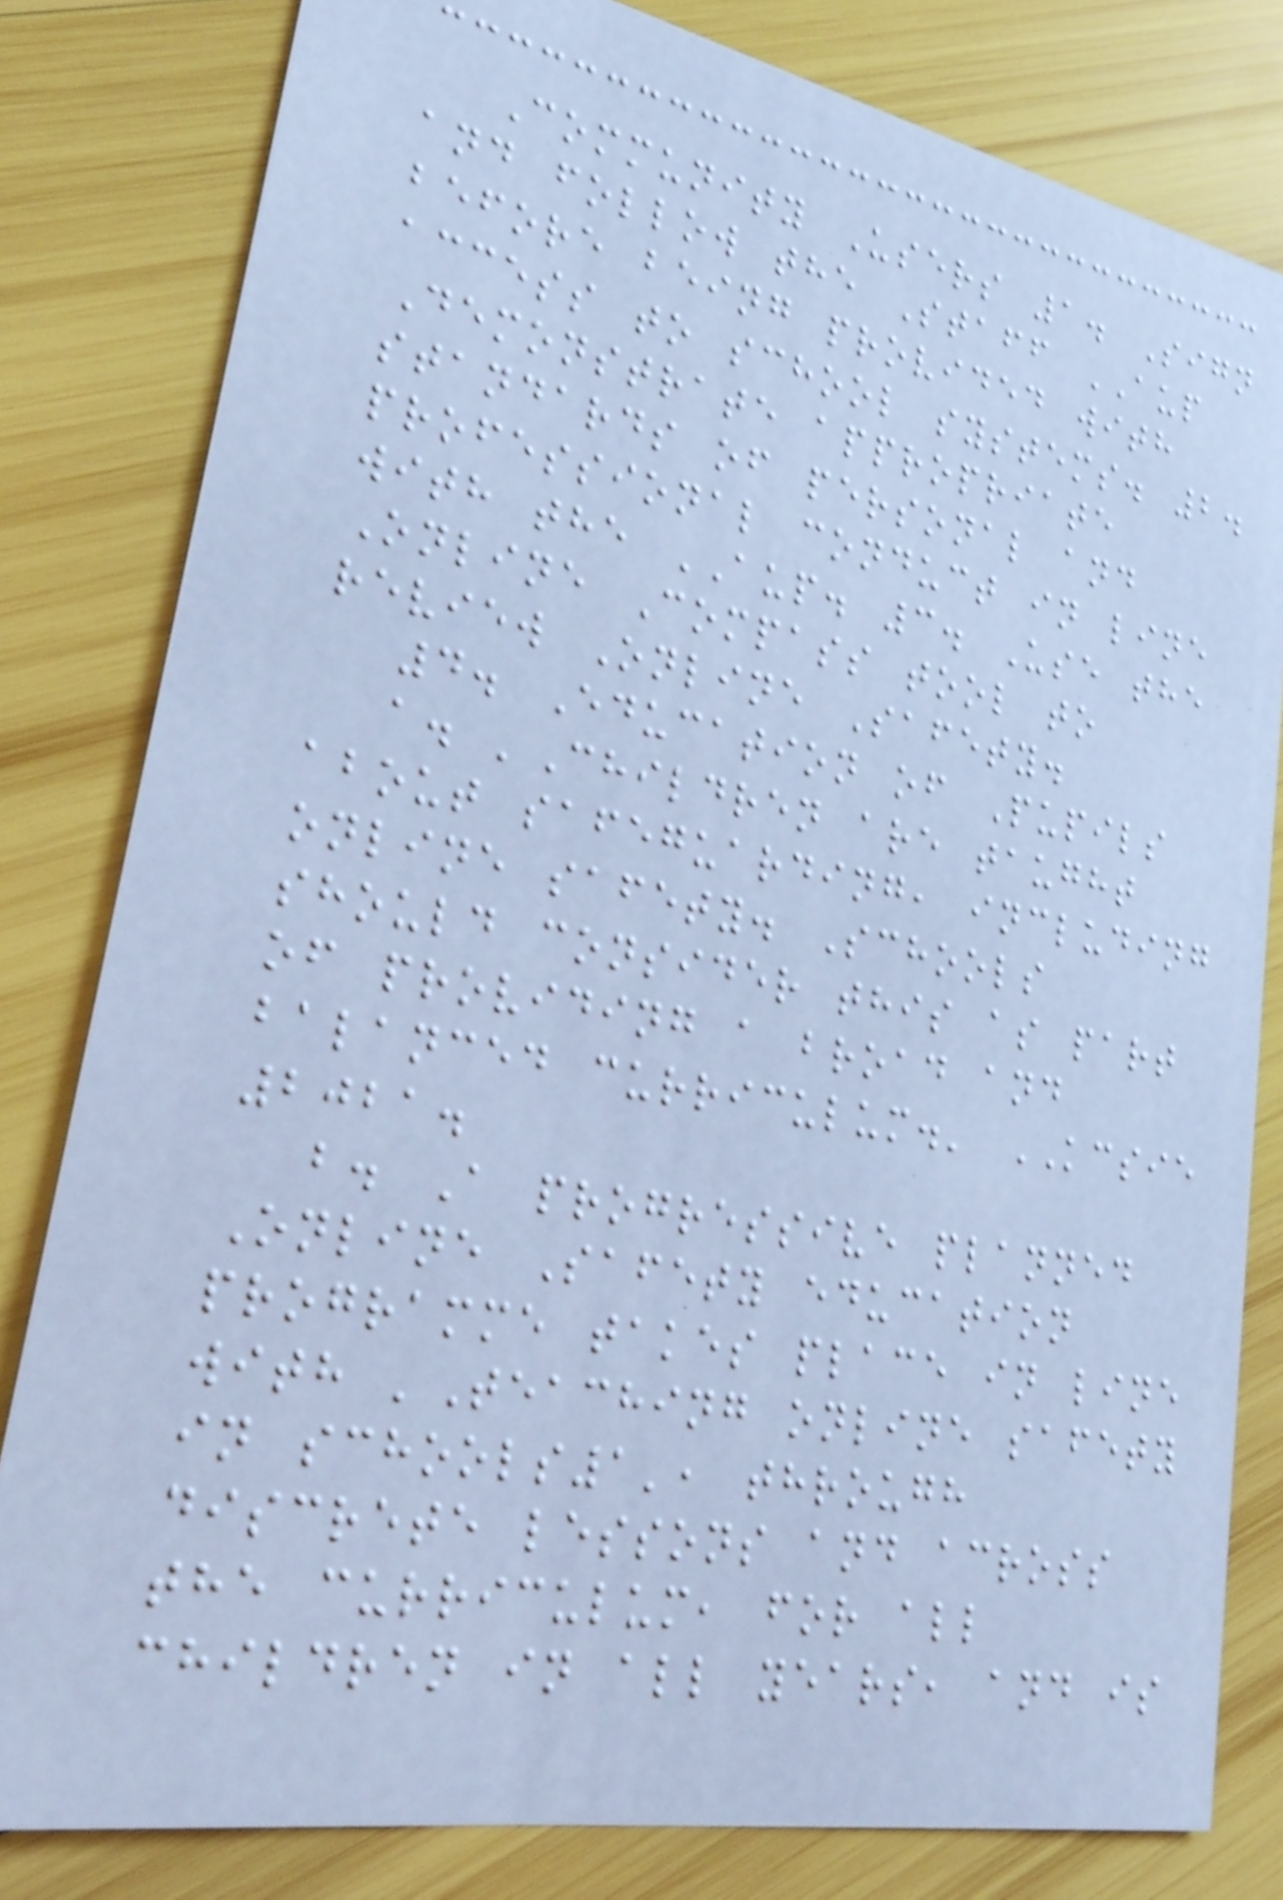Community Users 1. Sign
and follow the Staff AUP
before being provided with
access to school systems. 2.
Demonstrate appropriate
standards of personal and
professional conduct in line
with the AUP. 3. Use the
Online Compass tool to
review Online Safety.
4. Education of Pupils
a. 'Children are taught
about safeguarding, including
online safety. Schools
should consider this as part
of providing a broad and
balanced curriculum.' KCSIE
2021.
b. A progressive planned
Online Safety education
programme takes place in line
with 'Teaching online safety
in schools1', through
discrete lessons and across
the curriculum, for all
children in all years, and is
